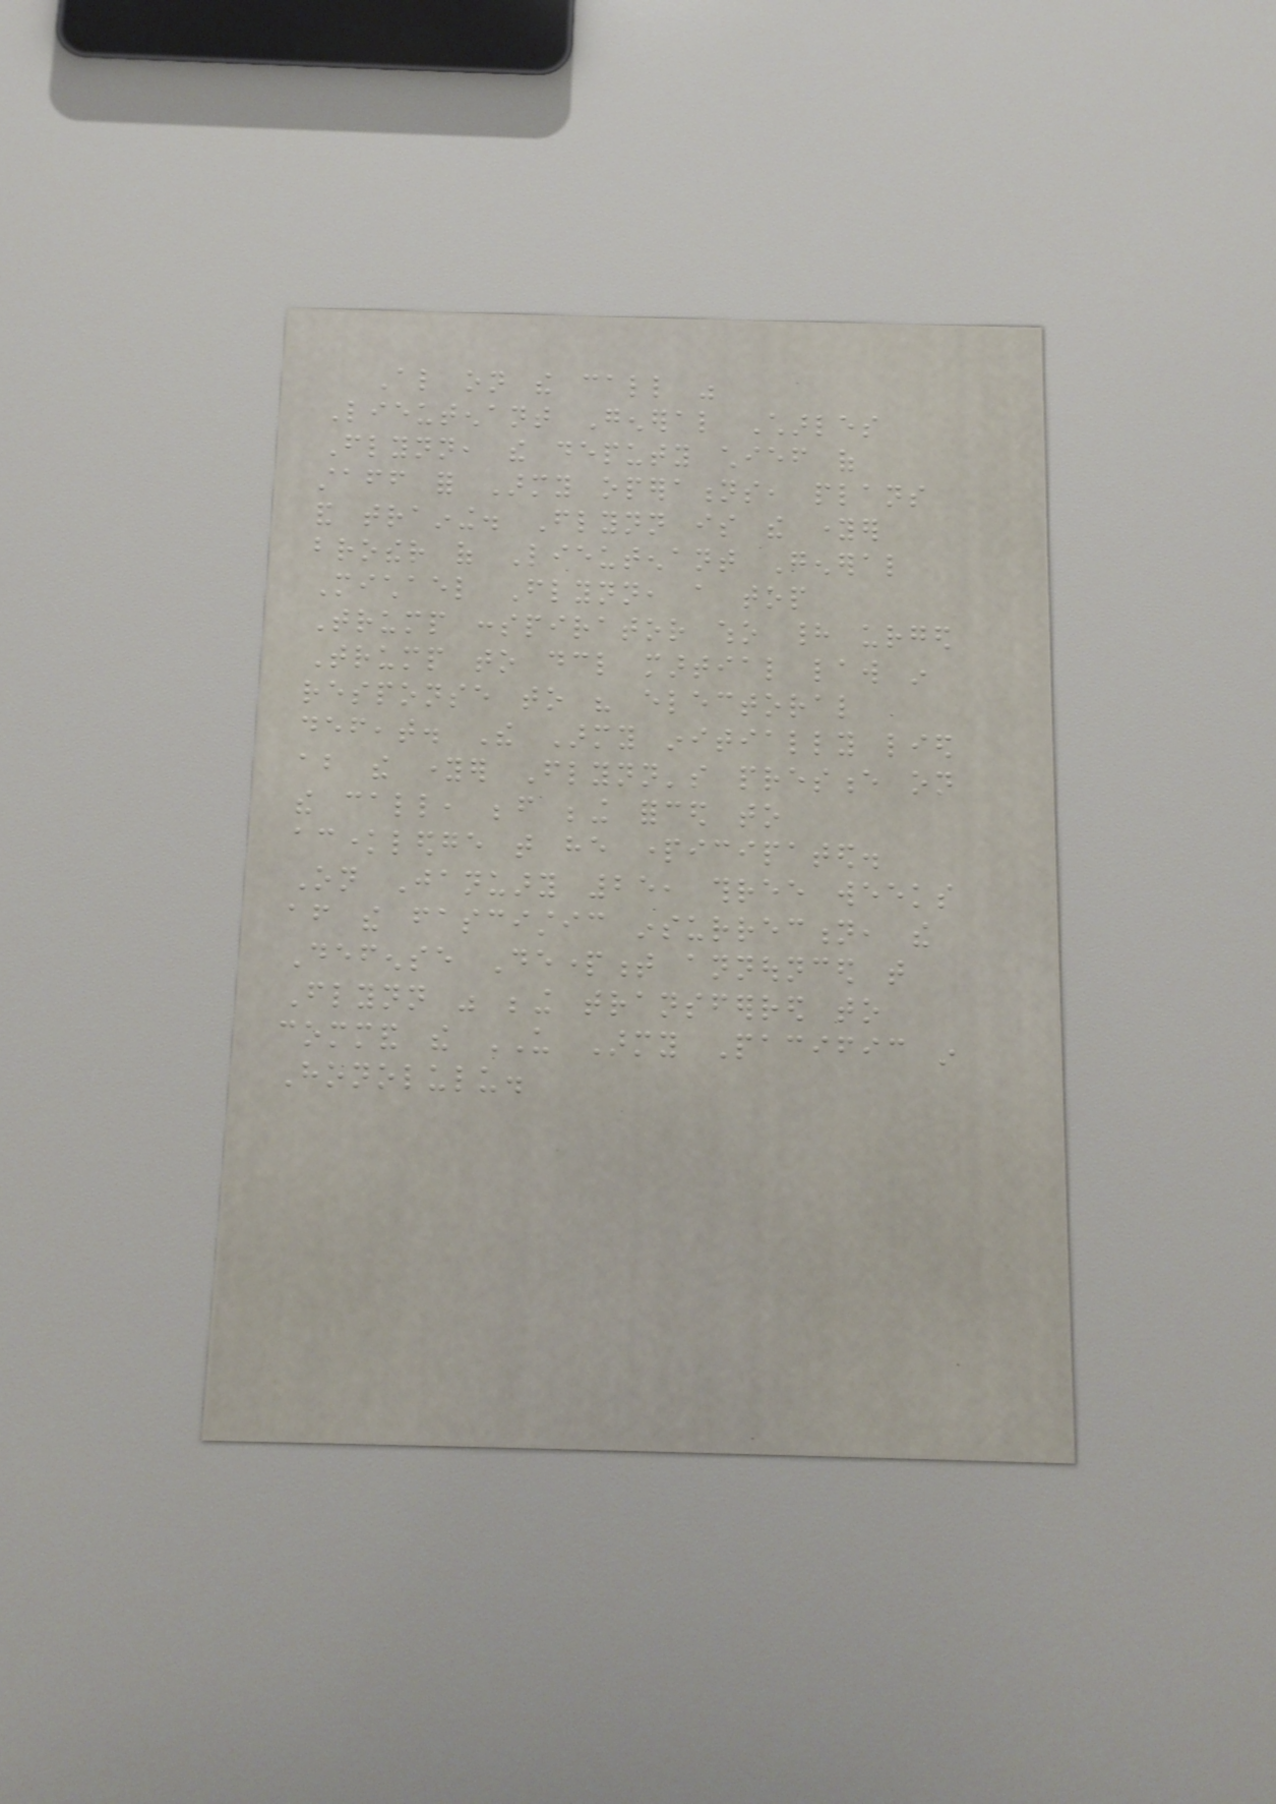Also on the call was
Lieutenant General Charles
Flynn, the deputy chief of
staff for Army operations, plans
and training. Flynn is the younger
brother of Lieutenant General
Michael Flynn, a top
Trump conspirator who had urged
Trump to declare martial law in
response to his electoral
defeat. The Army initially lied
about the younger Flynn's presence on
the call, before being forced to
acknowledge that he participated.
On January 25, three weeks
after the fascistic insurrection, the
Defense Department announced that
Flynn was being transferred to
command the US Army Pacific in
Honolulu.
